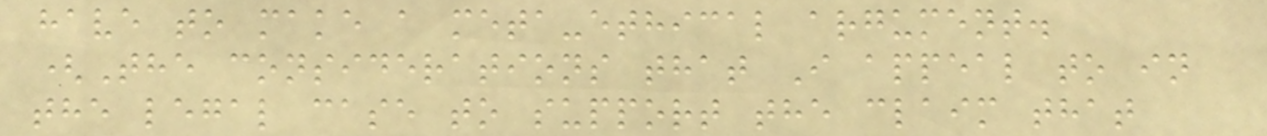have to make a meta-ethical argument.
(The considerations that I appeal to in
the legal case to support the claim that
